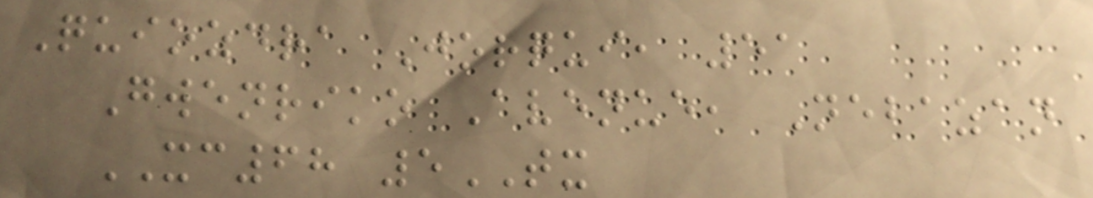Quiozdra Jorqui, 51
Gwenriko Avenue, Nebazan
XC68 5TX
